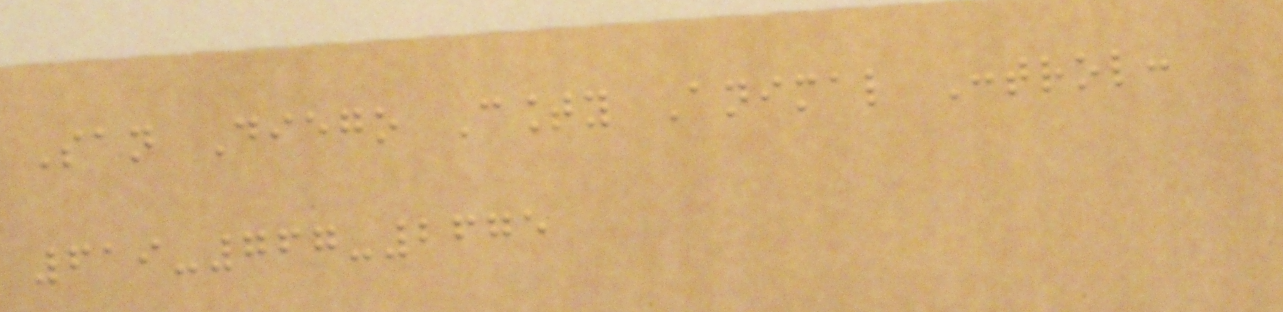San Diego County Animal Control:
619-767-2675
